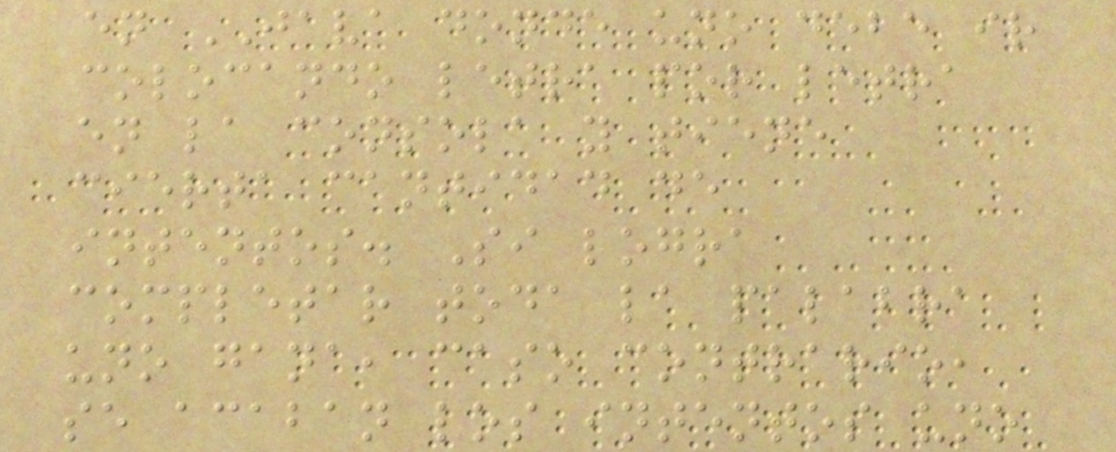en JAVA donde uno debe ir
colocando letra por letra
en la consola y tiene
cierta cantidad de
intentos. Si logra
completar toda la palabra
uno gana, caso contrario,
se acaban los intentos uno
